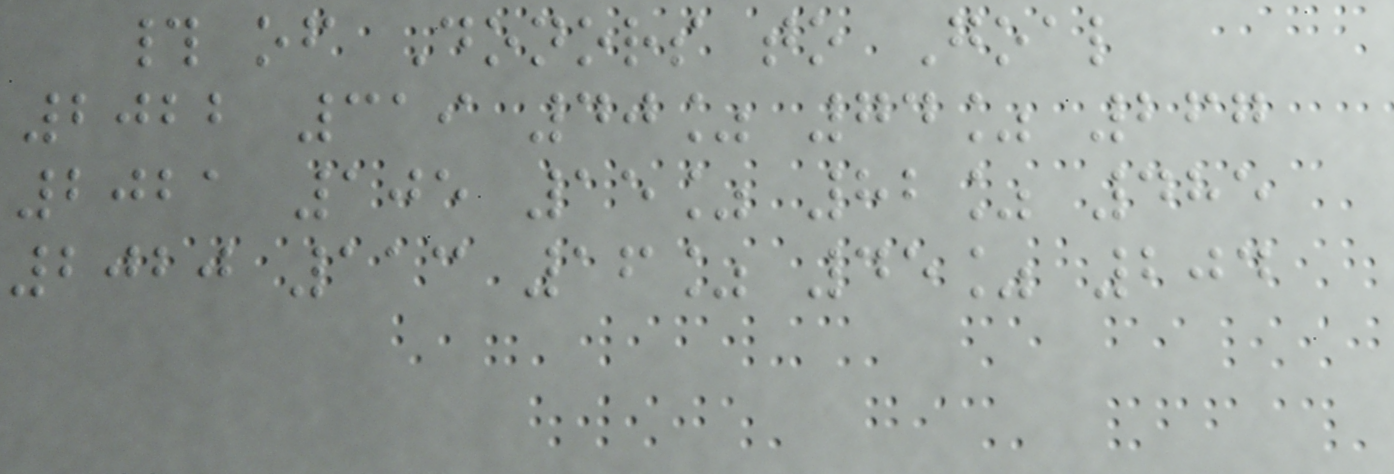# of Donors to Goal
2022 319 40% 74% 267
2021 105 15% 82% 485
2020 113 16% 45% 204
